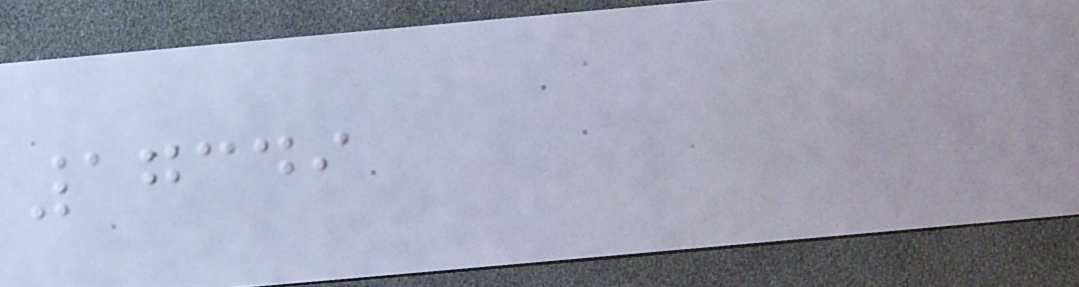17349
